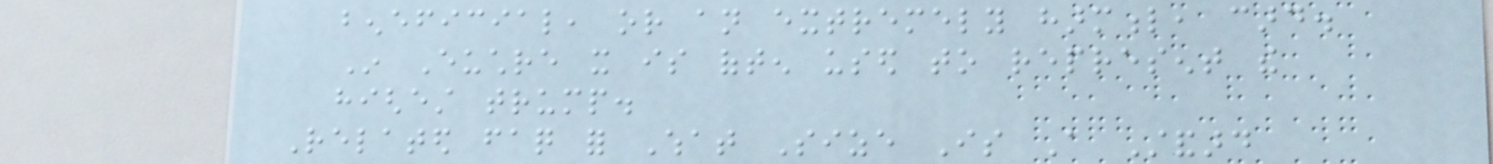beneficial, or an extremely harmful, card.
In Euchre it is often used to represent the
highest trump.
Related faq for What Size Is A Standard
